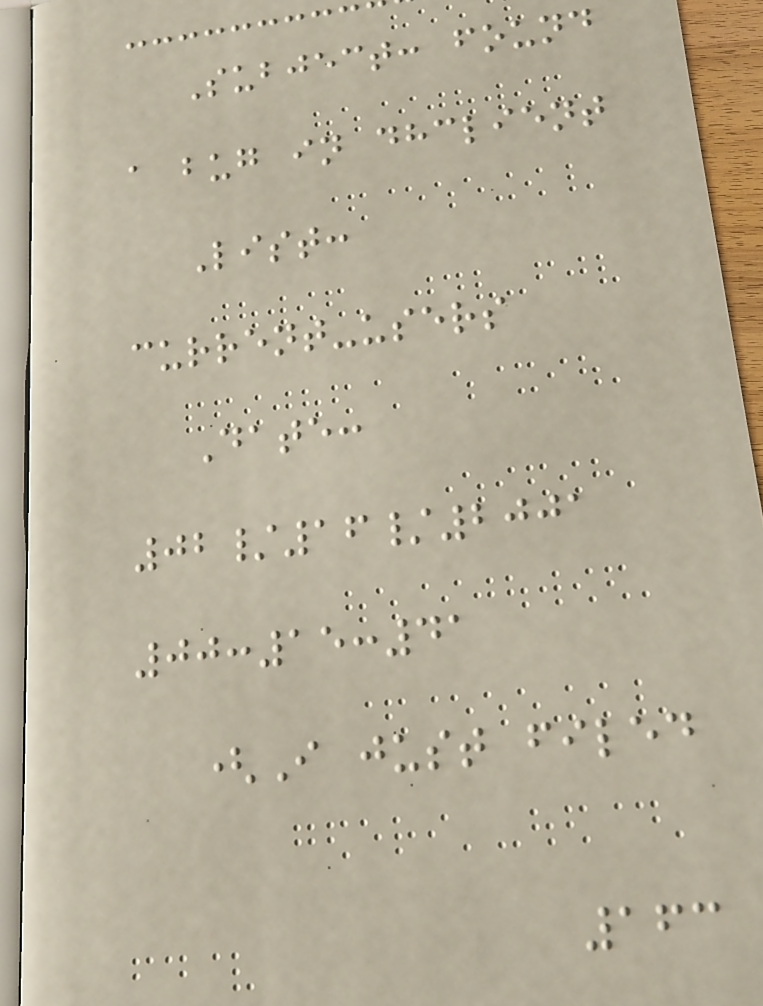Subject: found
a bug in dhclient
List:
current-users
Date:
02/16/2001
00:15:41
(I just filed
163
